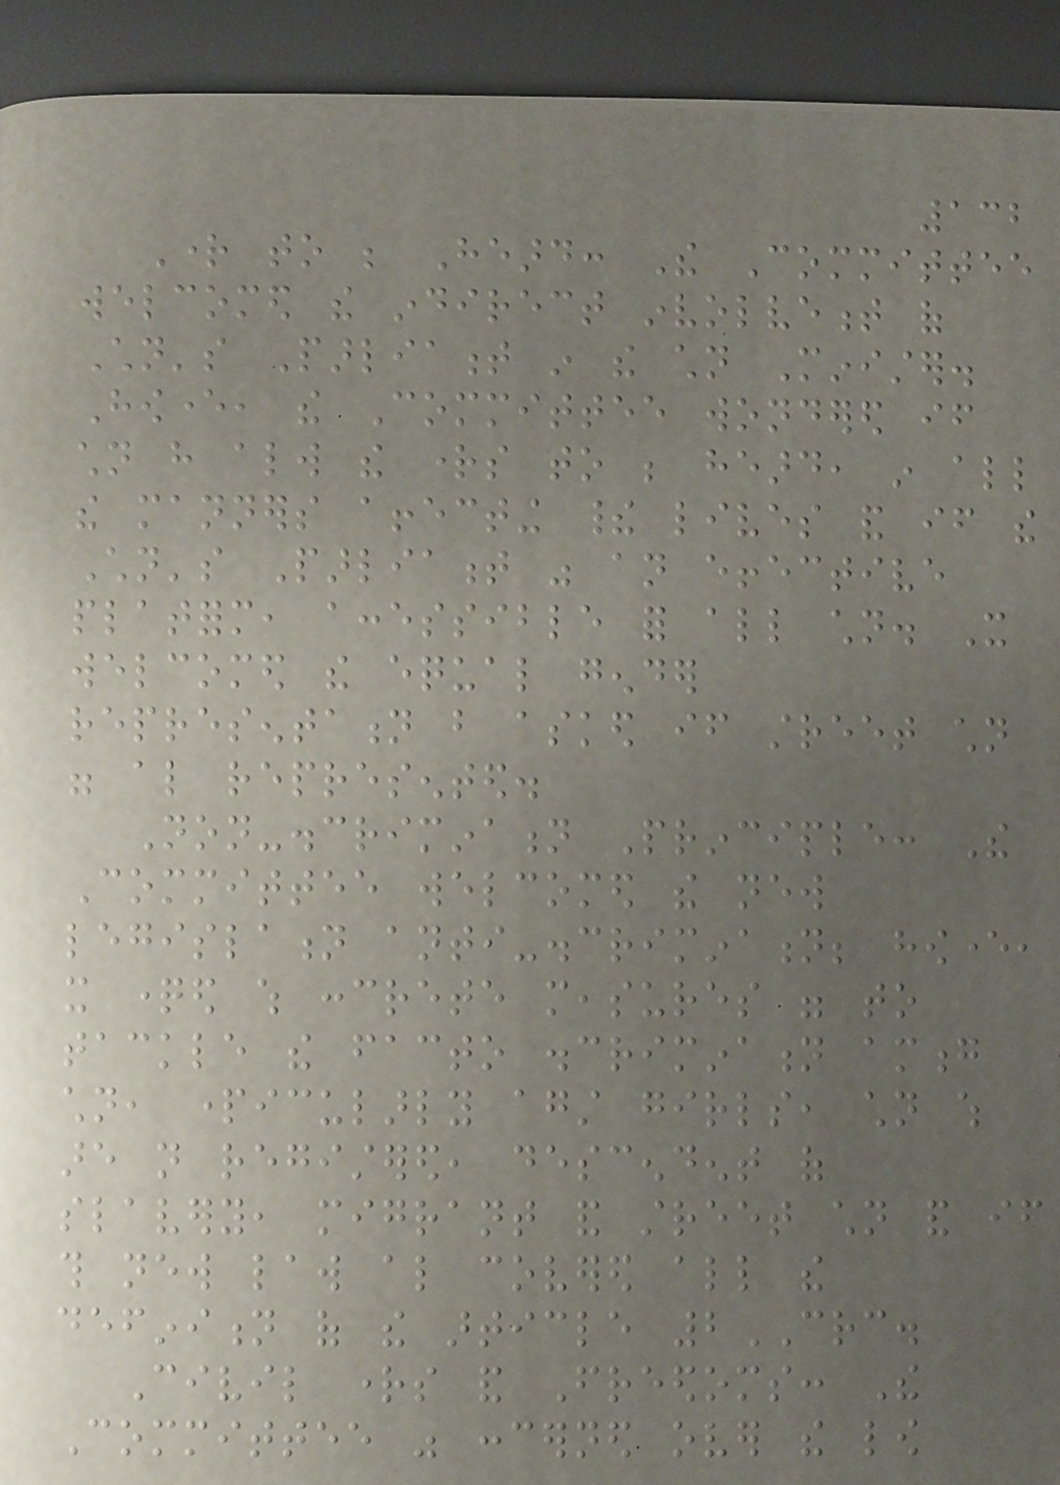132
Right to be Heard: The Committee
welcomed the indirect involvement of
Children's Parliament in the children Minister.
However, the Committee wondered if
children have always the rights to be heard, in all
the manners affecting their lives and if the
Children's Parliament was an effective
platform, accessible for all children. It
welcomed the equal gender
representation but asked if street children
were also represented.
Non-discrimination Principle: The
Committee welcomed the new
legislation anti-discrimination; however,
it questioned which concrete measures were to
tackle the facto discrimination among
children, particularly against girls, children which
are not registered, descendent of
slavery, migrant and street children and if
this new law also covered all the
definition of the article 2CRC.
Civil rights and Freedoms: The
Committee was concerned over the low
